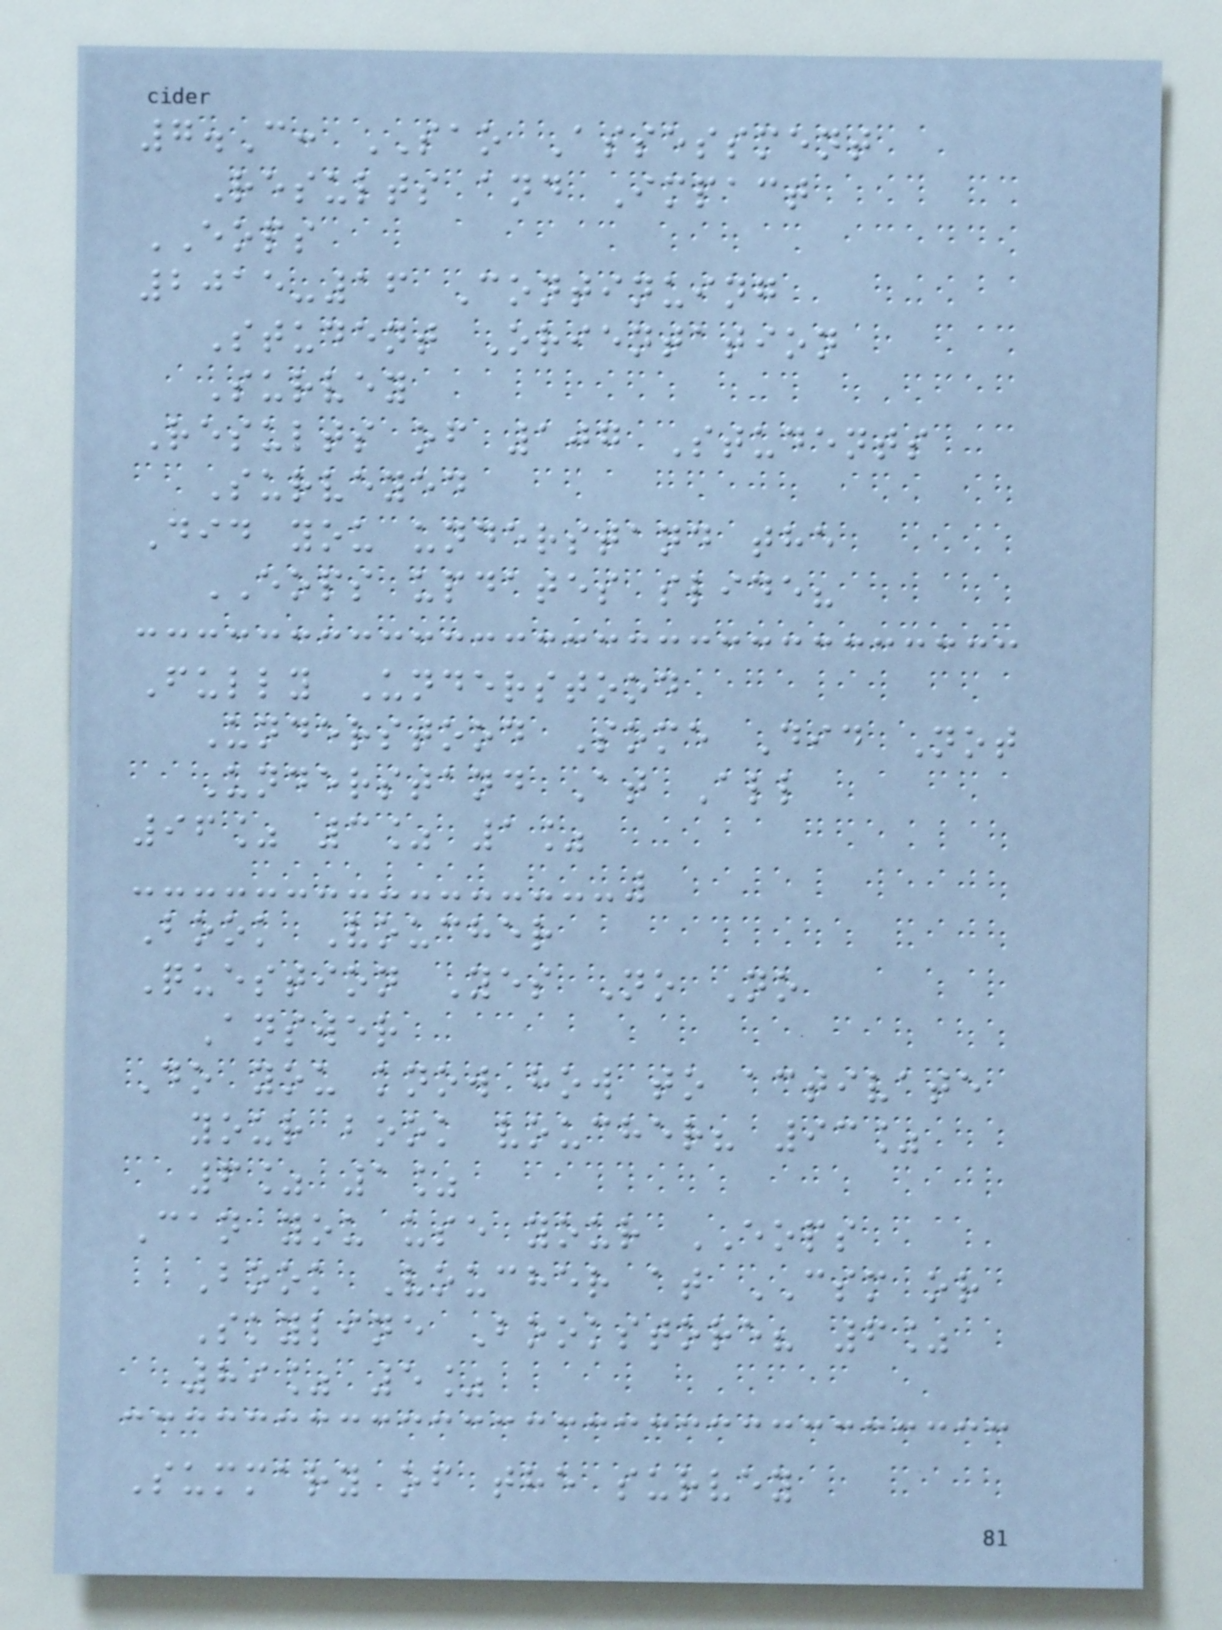7.C: SAO Assessment
Results and Impact
EOPS
2015-16 Continuing
Student Orientation
Survey
Results of 107 Students
Surveyed
Did you understand the
EOPS updates slide?
Fully Understood
Understood Some Did Not
Understand At All
96% 3% 1%
Book Voucher
Question Yes No No
Answer
Do you know how to activate
your book voucher? 93%
6% 1%
Can you use your EOPS
Book Voucher at CSM or
Skyline Bookstore? 6%
89% 5%
Summary of the survey
